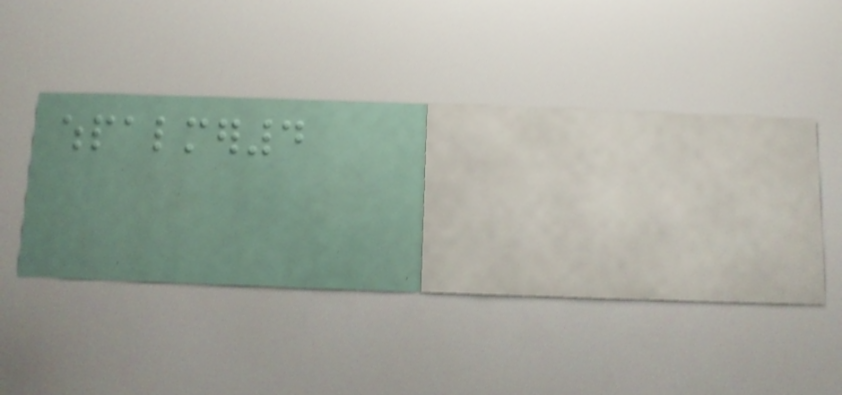whpalmer4
